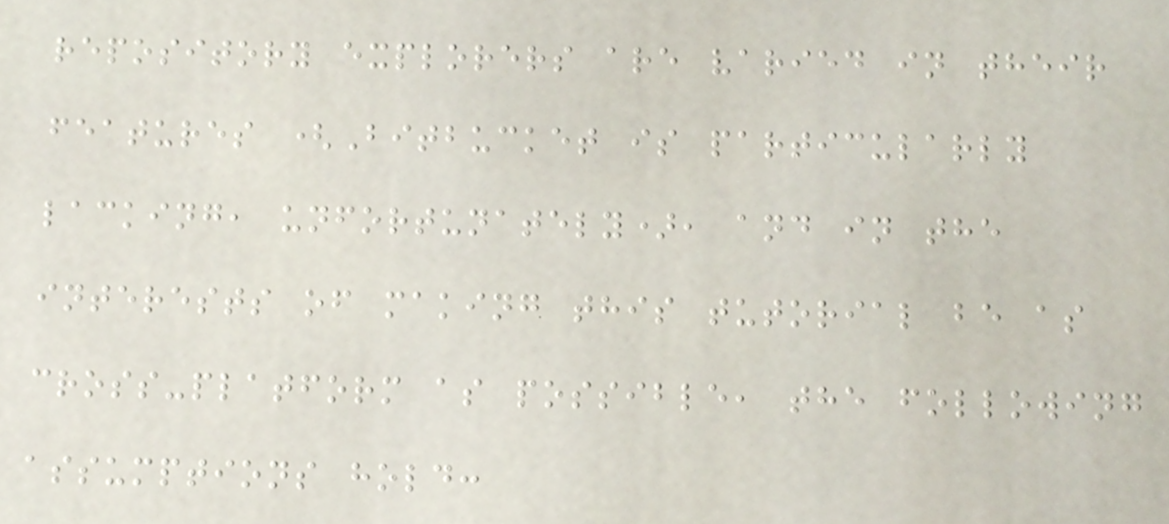repository explorers are varied in their
features (Bitbucket is particularly
lacking, unfortunately), and in the
interests of making this tutorial be as
cross-platform as possible, the following
assumptions hold:
